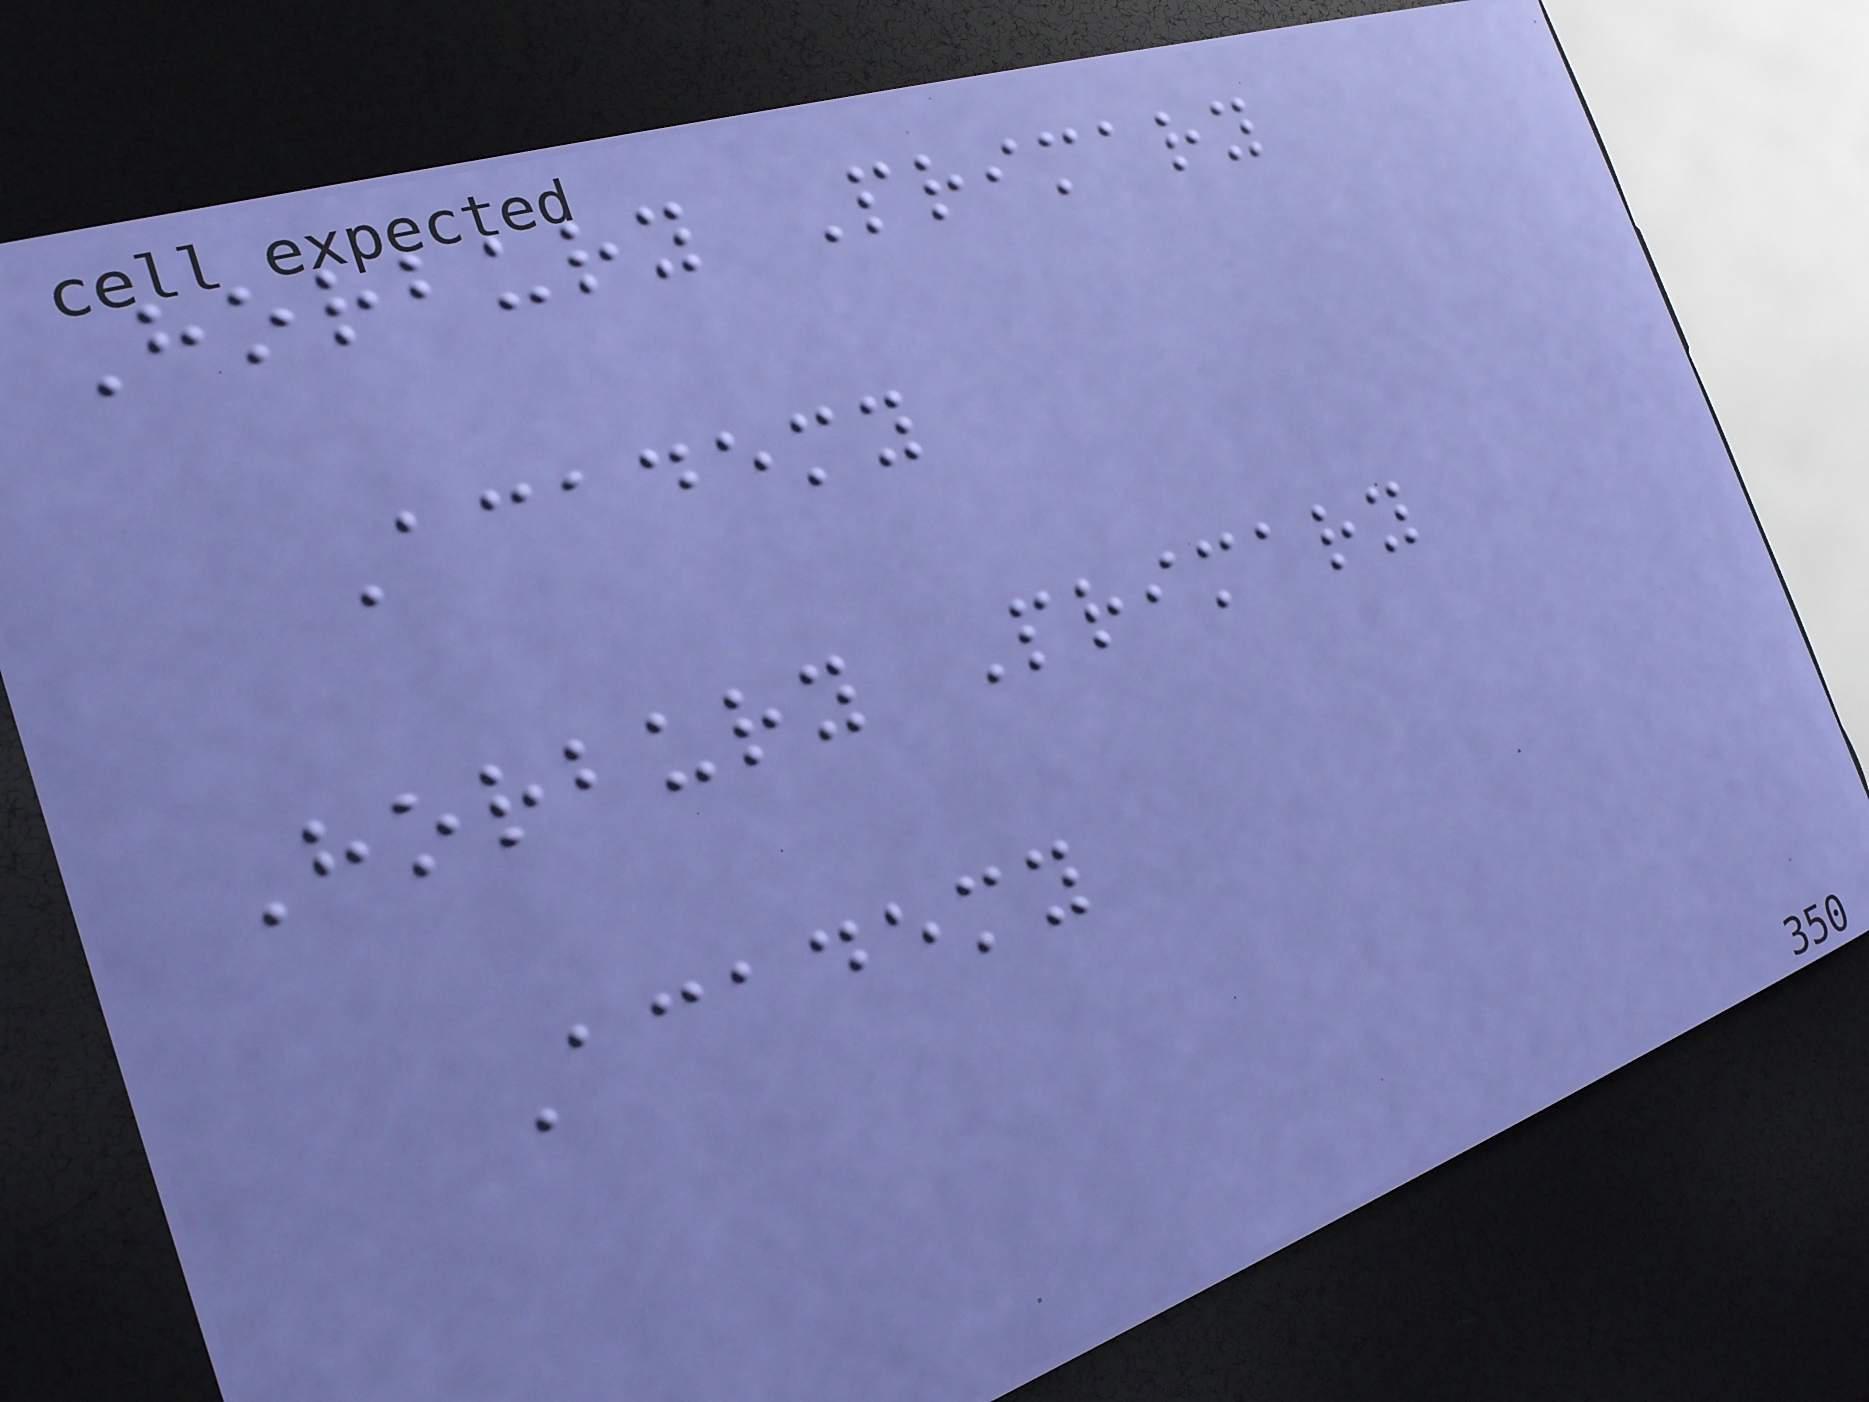Horbury Primary
Academy
Horbury Primary
Academy
